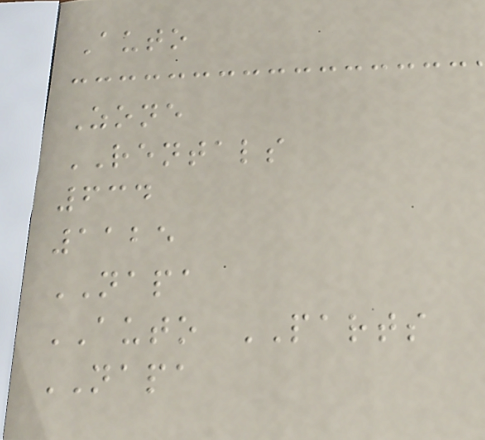Auto
Zone
RENTALS
634
1125
NAPA
AUTO PARTS
NAPA
